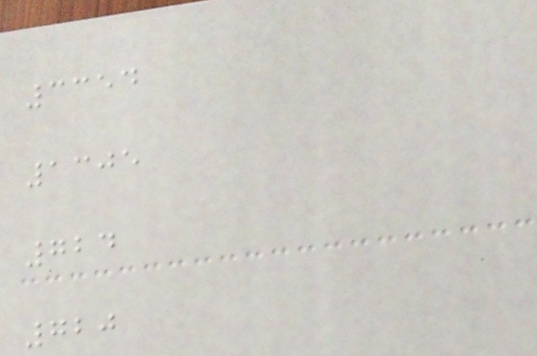3354
1305
724
720
